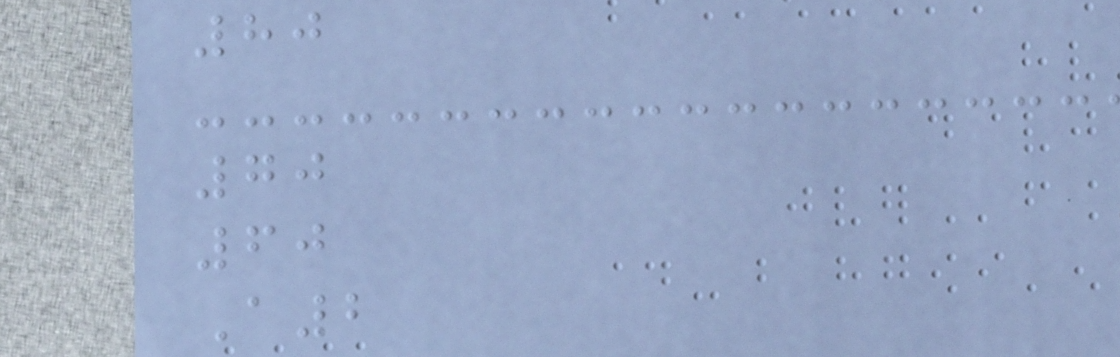80
70
60
A2
